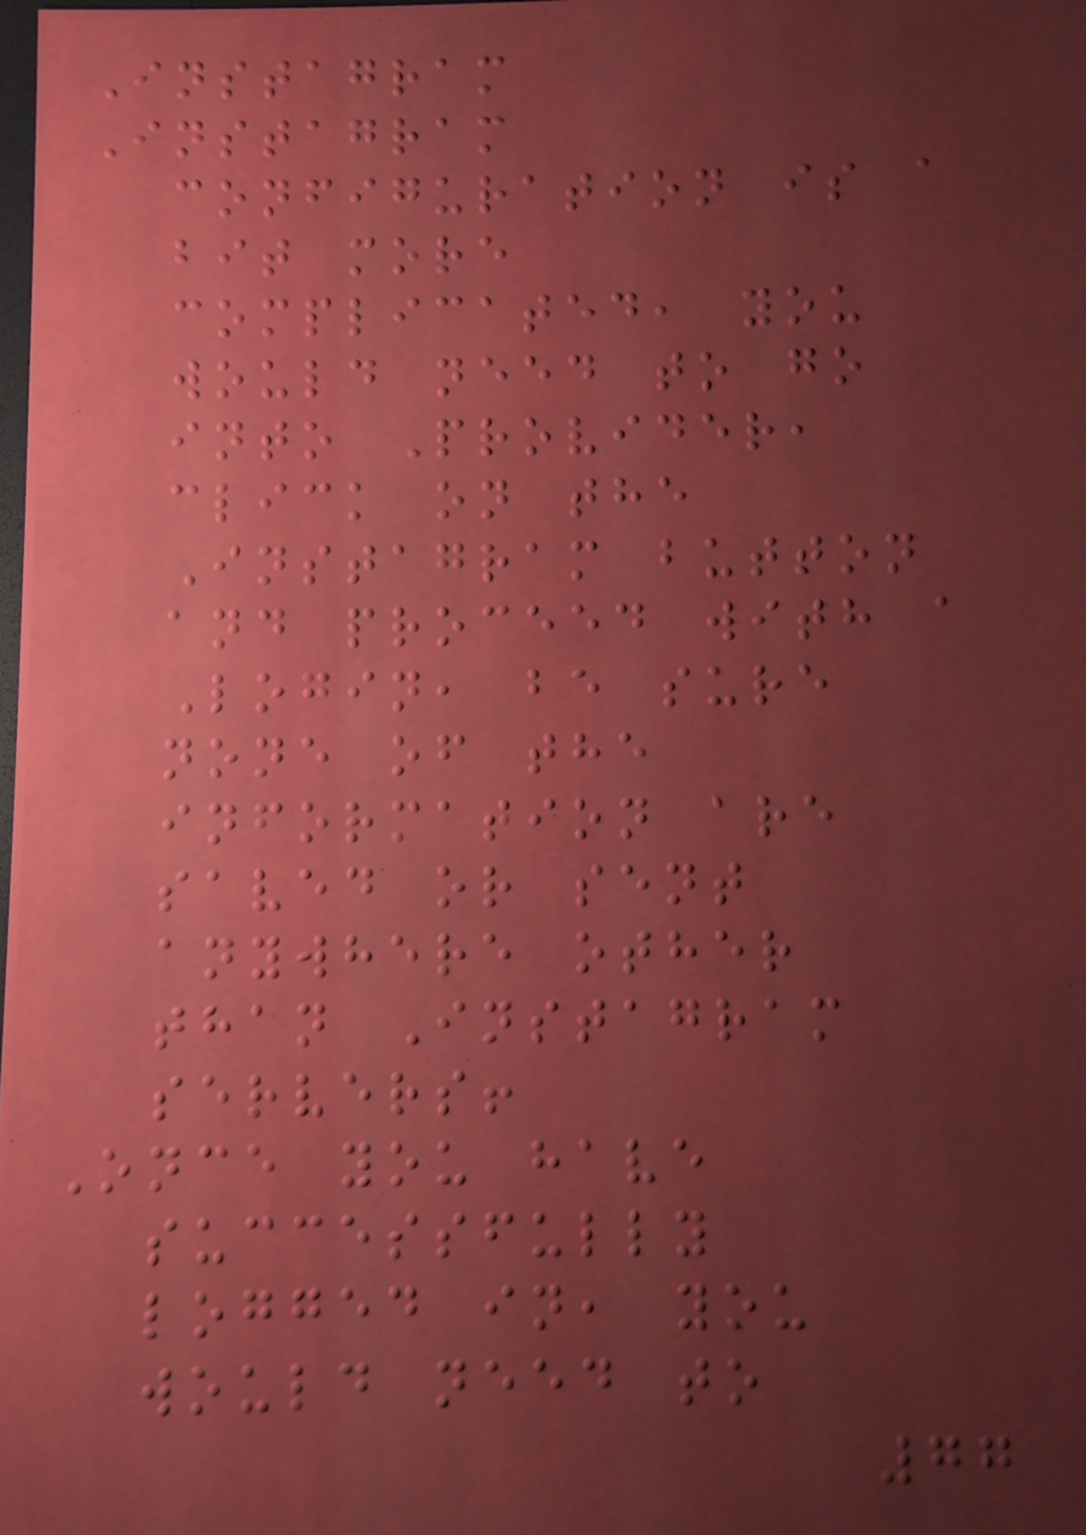Instagram
Instagram
configuration is a
bit more
complicated, you
would need to go
into Provider,
click on the
Instagram button
and proceed with a
Login, be sure
none of the
information are
saved or sent
anywhere other
than Instagram
servers!
Once you have
successfully
logged in, you
would need to
77
